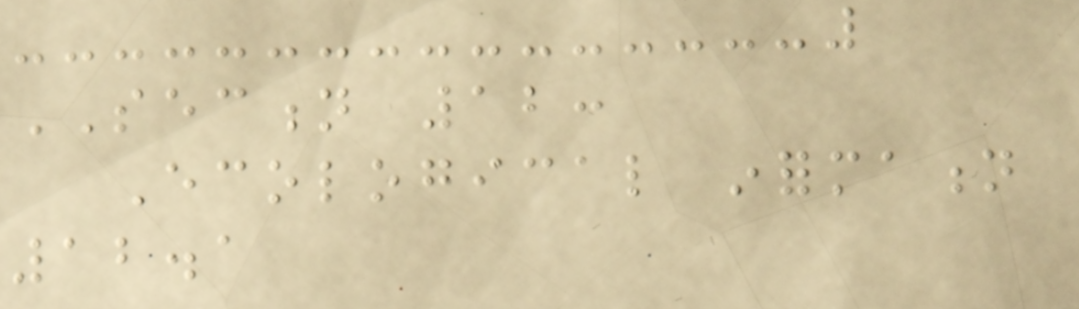SECTION 12:
Ecological information
12.1
